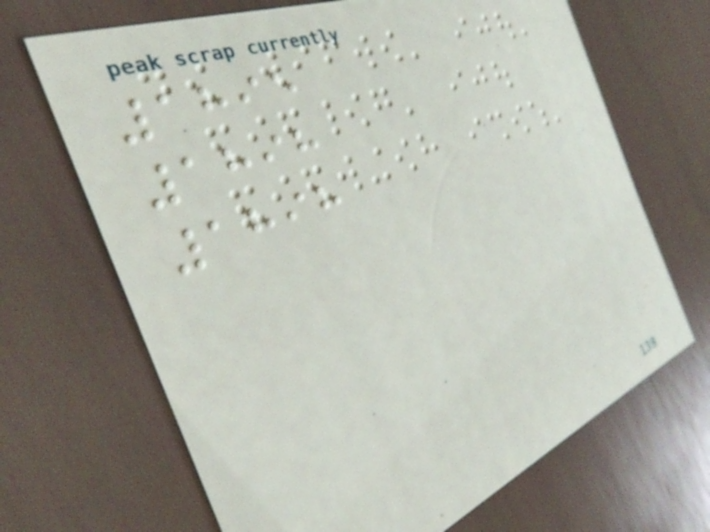1895
1898
1898
